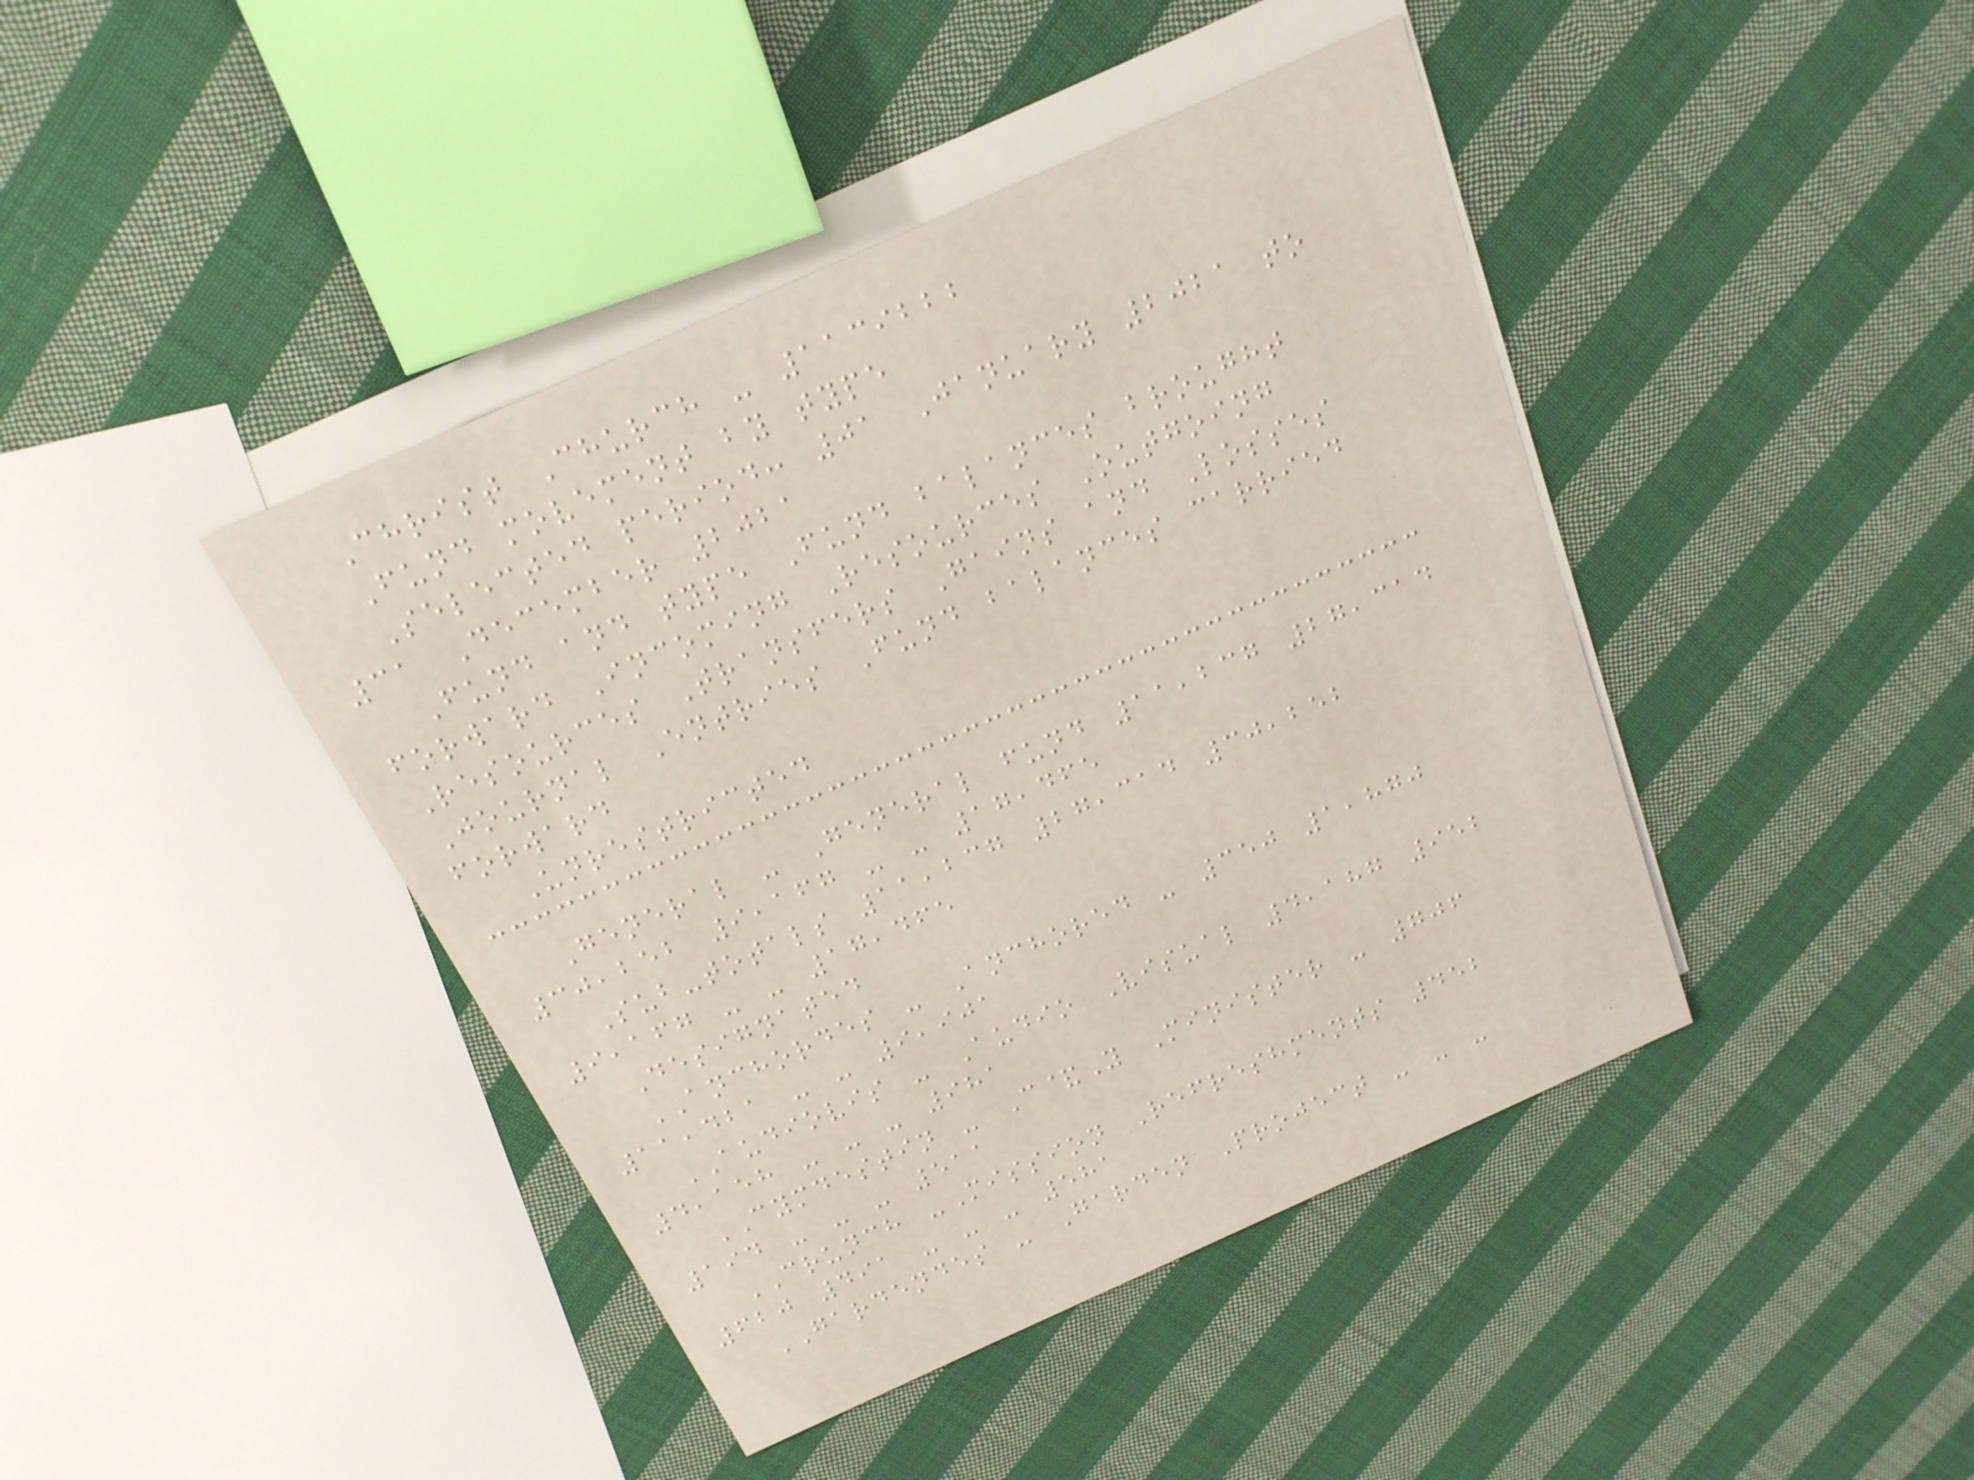Christ Church - 1139222
Fund movement by type
Selected period: 01 January 2021 to
31 December 2021
Fund and type Fund balances brought
forward Incoming Resources Outgoing
Resources Transfers Gains and Losses
Journal Entries Fund balances carried
forward
Unrestricted
General - General fund 11,237 27,314
30,252 9,167 - - 17,465
Sub-totals 11,237 27,314 30,252
9,167 - - 17,465
Designated
ANCHORDES - Anchored - 350 1,870
11,421 - - 9,901
AUDIOVIS - Audio Visual 4,187 952
4,158 - - - 981
CYMDESTIN - C&Y Minister - 706
194 - - - 511
CRUNCH -Mission Refreshments 452
620 491 - - - 581
GARDENDES - Garden Project - - -
